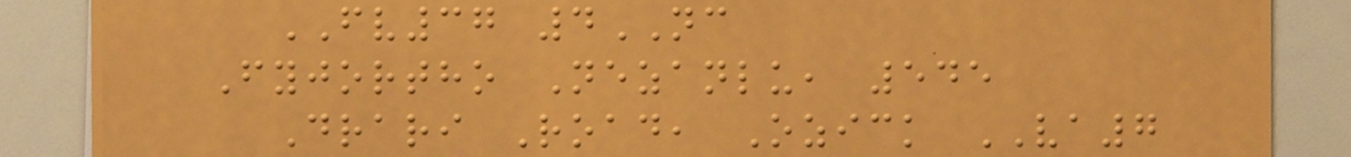FV37 4NC
Fyjortho Nezanlu, 545
Drari Road, Ozick VA7
